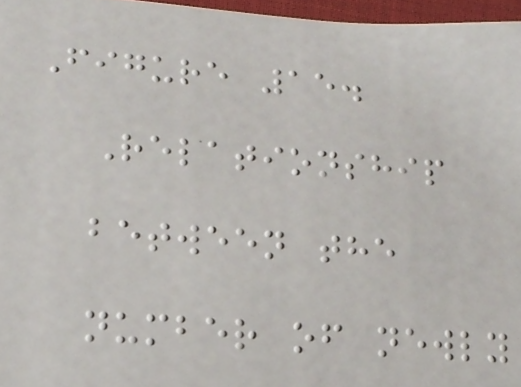Figure 15.
Relationship
between the
number of newly
